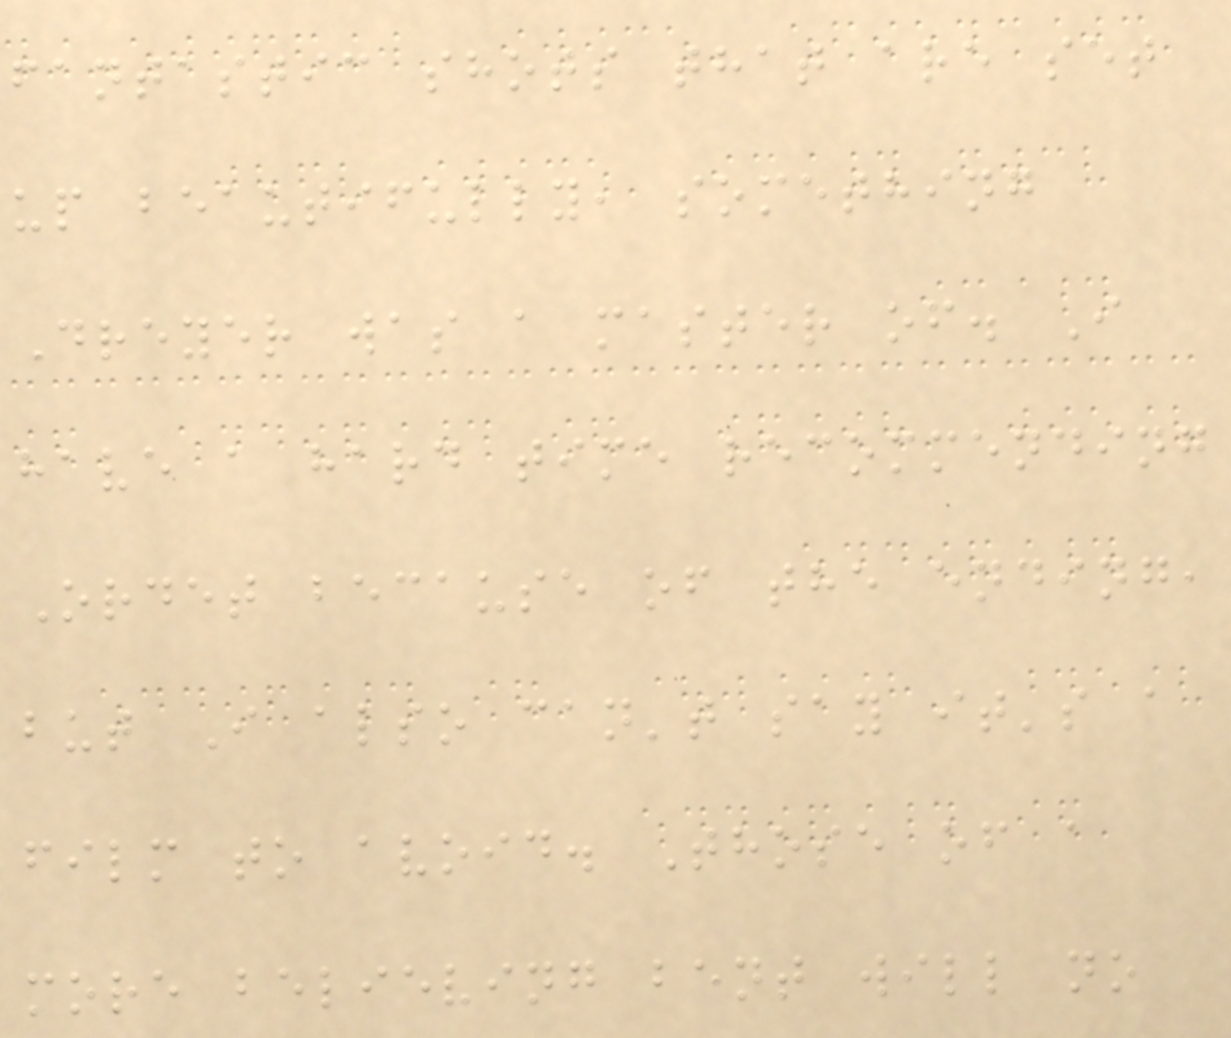fantastic shots that are set
up beautifully, something
Dreyer was a master of. I
have a hard time recommending
Ordet because of the ending,
but I also can't say it's a
film to avoid. Those of a
more believing bent will no
